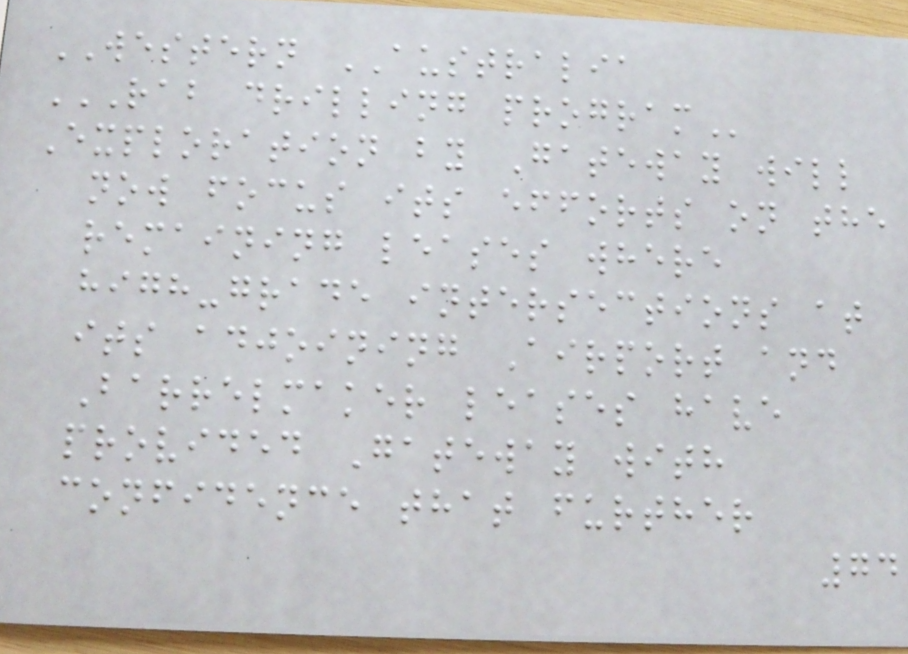WESTERN AUSTRALIA
RAB DRILLING PROGRAM
Exploration by Gateway will
now focus its efforts on the
remaining leases where
high-grade intersections at
its adjoining Airport and
Barrelmaker leases have
provided Gateway with
confidence that further
74
